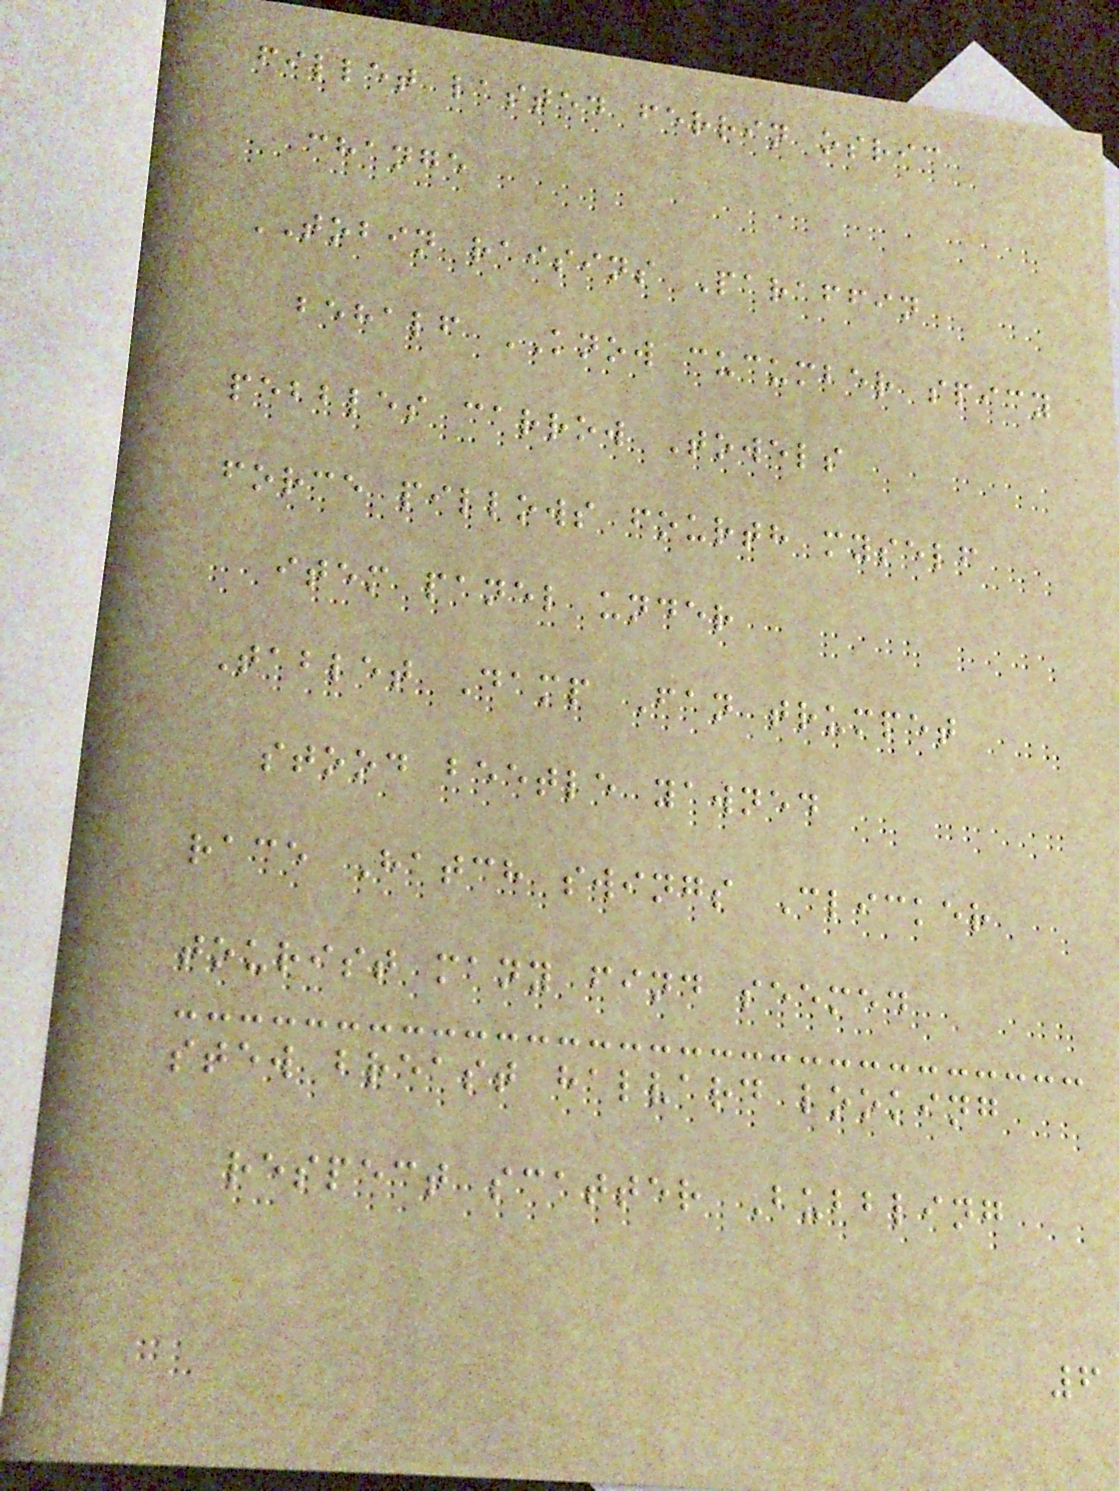fillet lasted ferrin osric
change
TOBIN raisins Paraffin
behalf KNOW cucumber spicy
pebbles carrow Towels
force pillows fourth myself
item panel under
Tablet Damp Fan trumpet
stood beetle yawned
race Hatch swings Clicker
tourist many find seemed
stew breast halvard looking
respect scatter Bubbling
6
